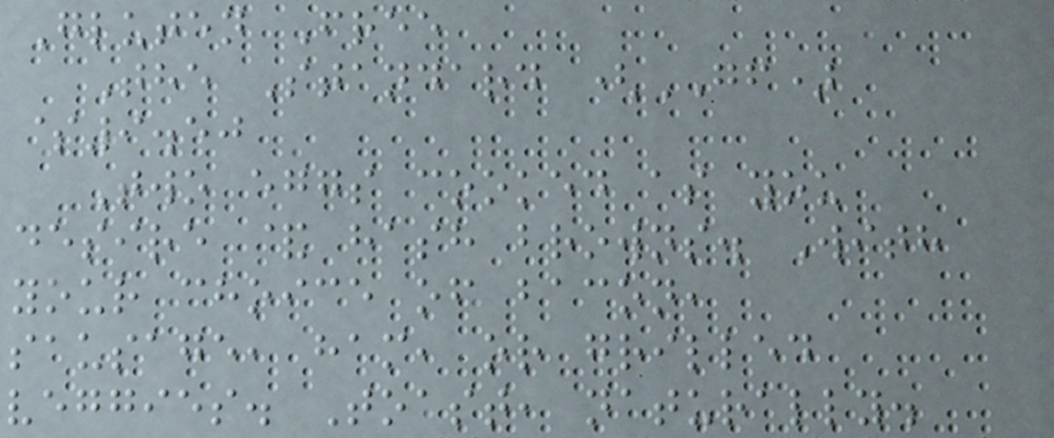Gluten Free
The Standard (GF)
$9.50
Two eggs cooked as you
desire & hash browns. With
your choice of bacon,
sausage, ham, or grilled
veggies. Toast, naturally.
